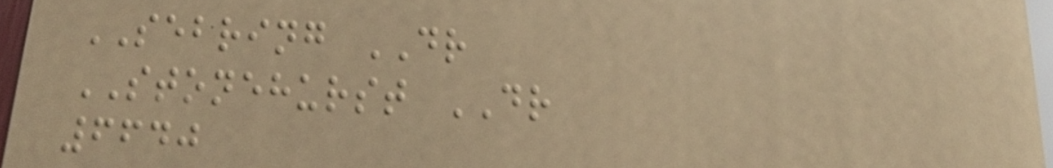SEBRING DR
STONEHURST DR
6640
